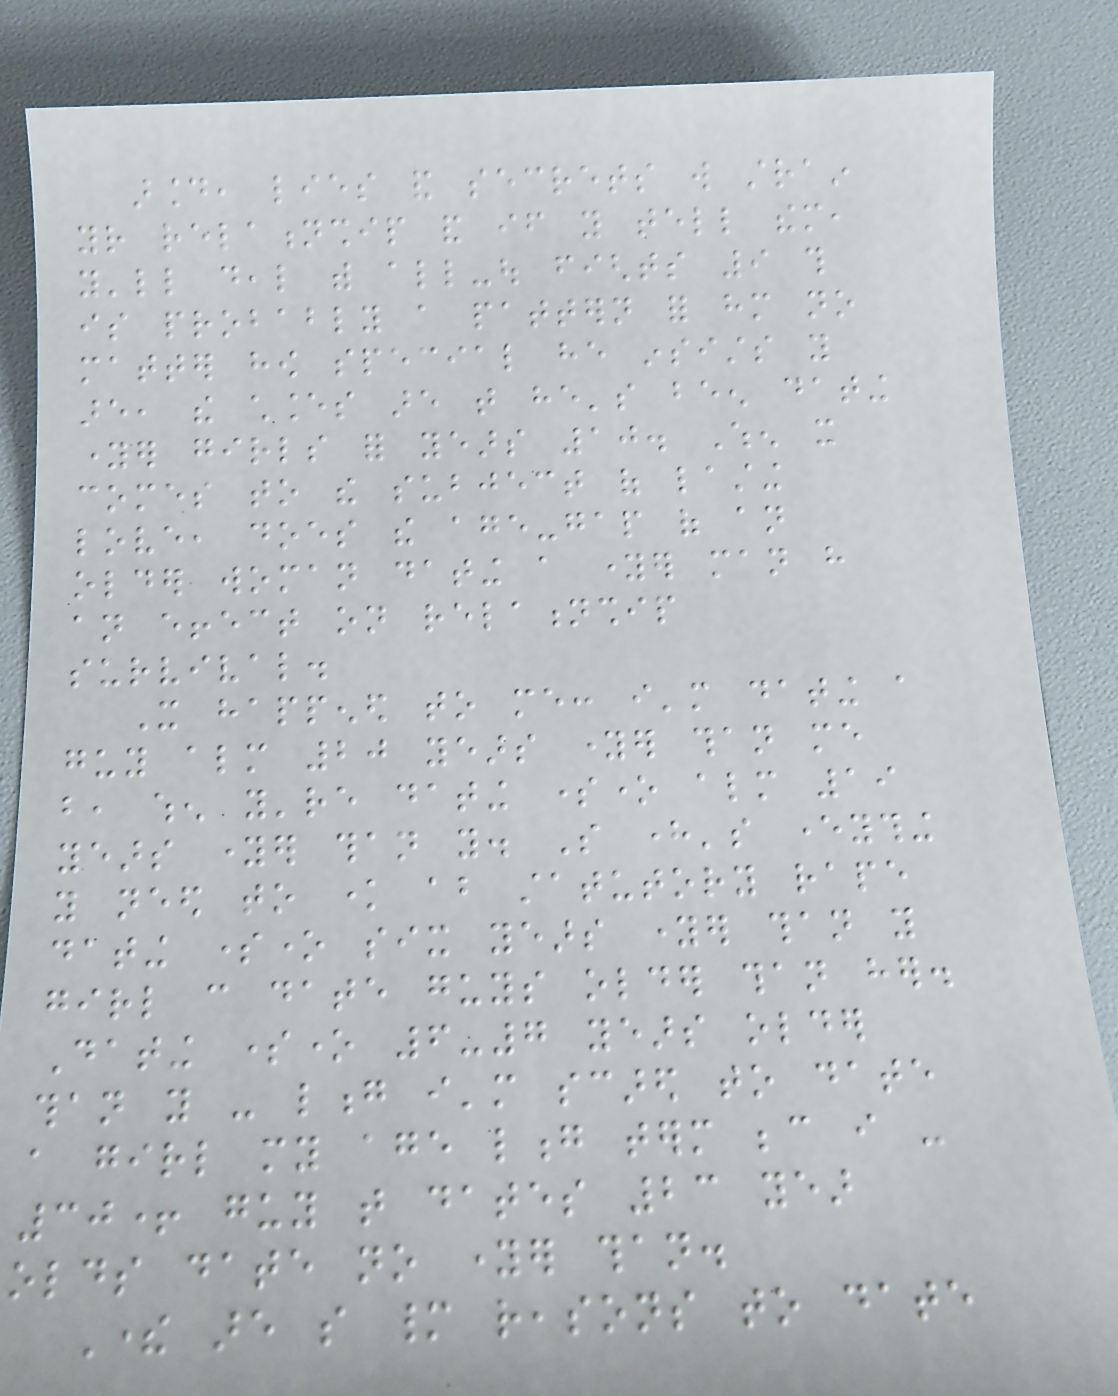around, lies and secrets will strain
your relationship and if you tell them,
you'll deal with all-out fights 9 this
is probably a pattern for him no
matter how special he insists you
are, the chances are that he's been dating
younger girls for years 10. When it
comes to the subject of lasting
love, does the age-gap of an
older woman dating a younger man have
an effect on relationship
survival.
It happened to me: i'm dating a
guy almost 20 years younger than me
but, when you're dating someone almost 19
years younger than you. So here's everything
you need to know about statutory rape
dating someone six years younger than you
girl can date guys older than her.
Dating someone 6-7 years older
than you - long i'm scared to date
a girl my age long term because i -
30+ guy that dates 23 year
olds date no younger than.
There are so many reasons to date
